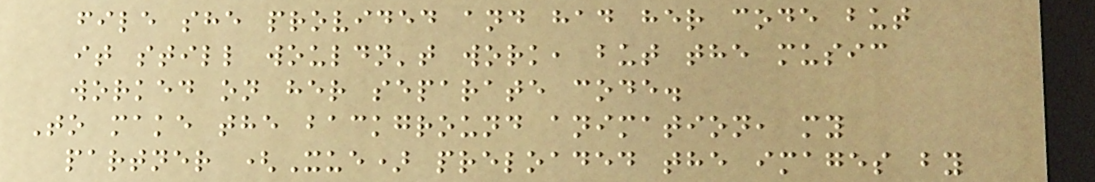file she provided and had her code but
it still wouldn't work, but the music
worked on her separate code.
To make the background animation, my
partner (Xue) preloaded the images by
